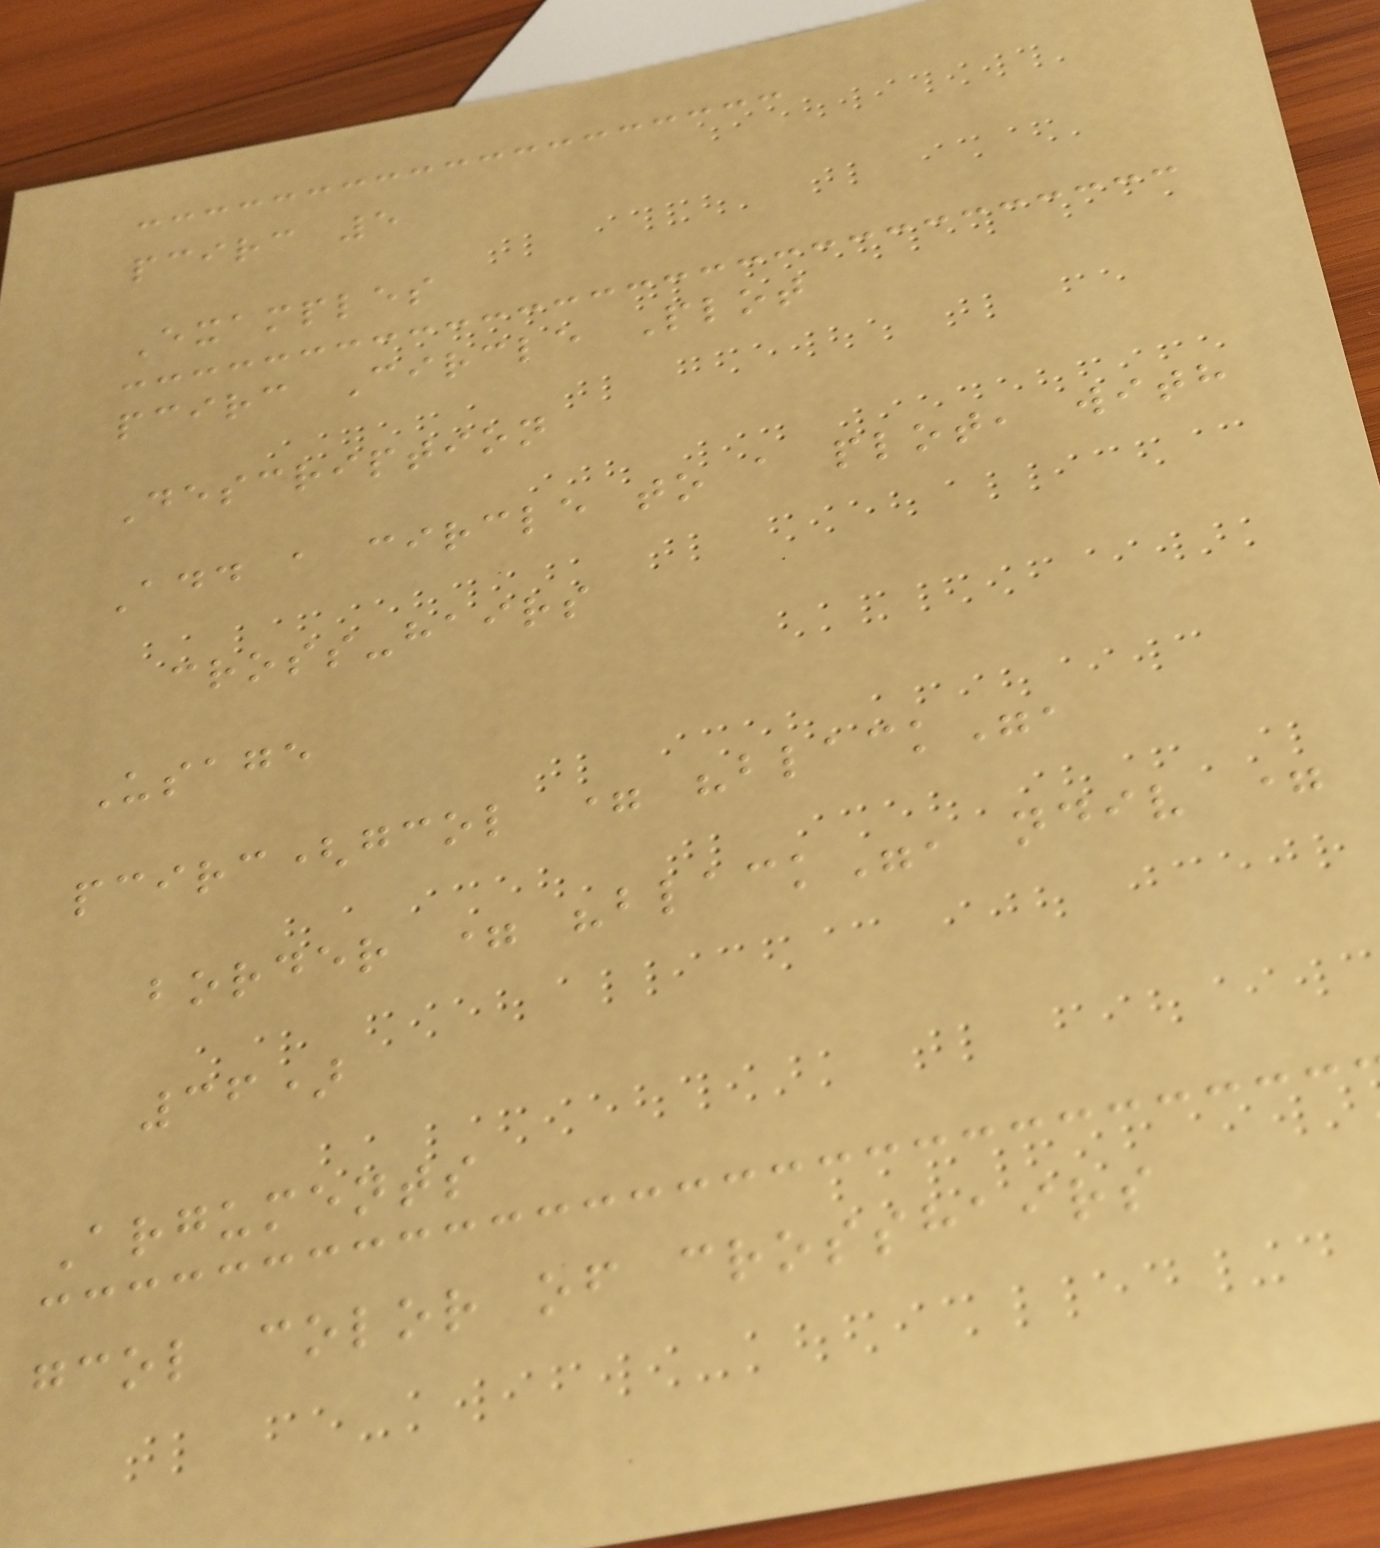pcirc 5
Examples
pcirc Circle Plot
Description
Add a circle to a plot, with
cross-hairs
Usage
pcirc(gcol = "black",
border = "black", ndiv =
36)
Arguments
gcol color of crosshairs
